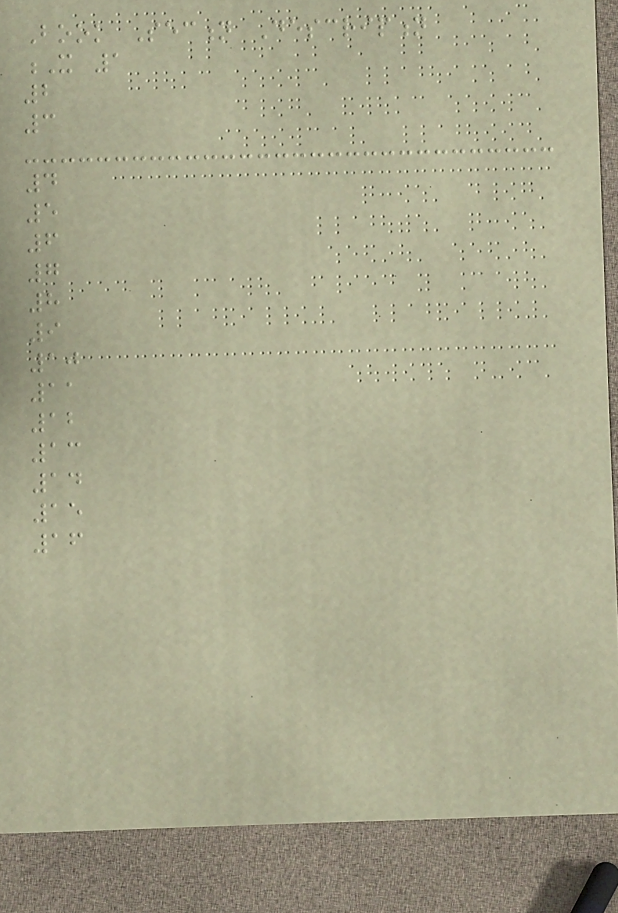Book Section Description
X 1
2
3
4
5
6
7
8
9
10
11
12
13
14
15
16
